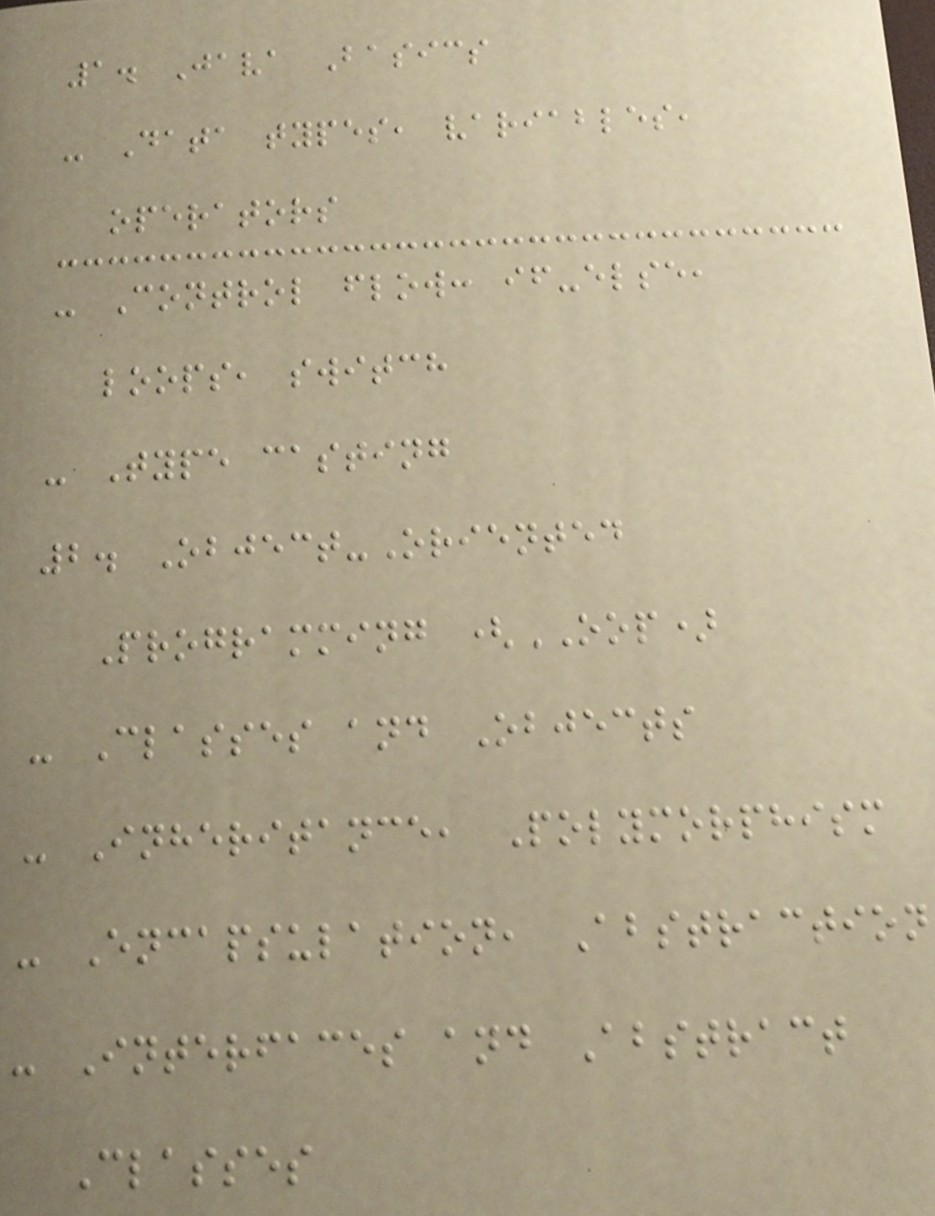1. Java Basics
- Data types, variables,
operators
- Control flow: if-else,
loops, switch
- Type casting
2. Object-Oriented
Programming (OOP)
- Classes and Objects
- Inheritance, Polymorphism
- Encapsulation, Abstraction
- Interfaces and Abstract
Classes
